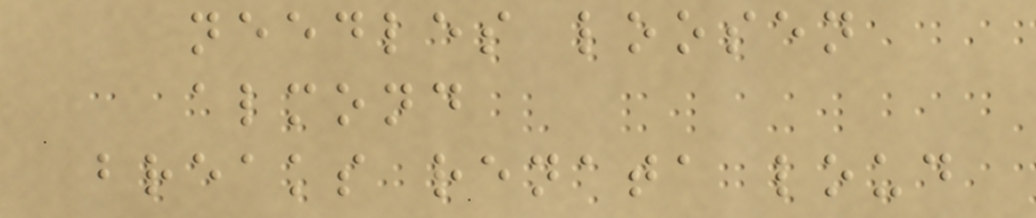needles loosen
almond
breaks renata loud
